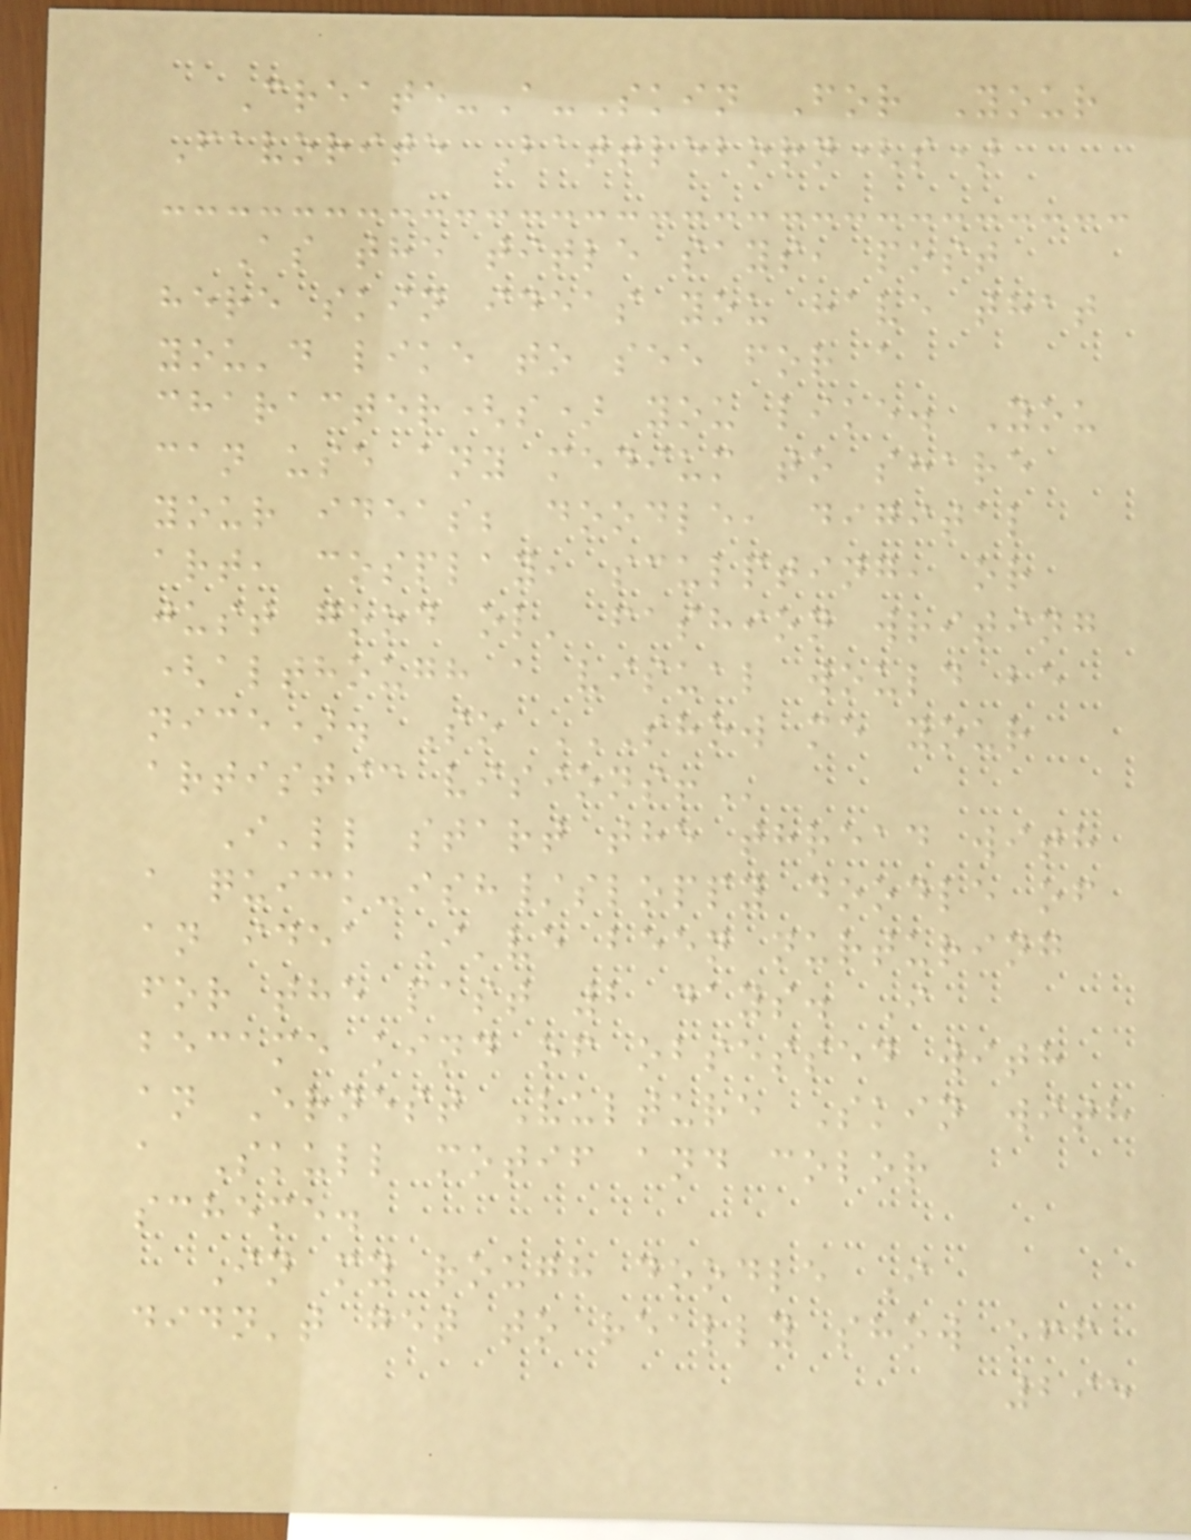Create-A-Skin For Your
Favorite Battleborn(s)
As the title says, post
here skin ideas you have that
you'd like to see for a
character(s) you like. You
can use any medium to share
your ideas; doodle, digital
art, cosplay, sculpting, or
just good ol' fashion writing
(although a visual would be
nice). So SHOW ME YOUR
ARTISTIC VISIONS!
I'll start the thread with
a quick-ish/sloppy doodle of
an idea I've been nurturing
for the past 2 days. I
became kind of obsessed with
an Ernest Vulture Skin with
a Skull motif and color
scheme.
In my rough doodle I
didn't get to really show off
295
